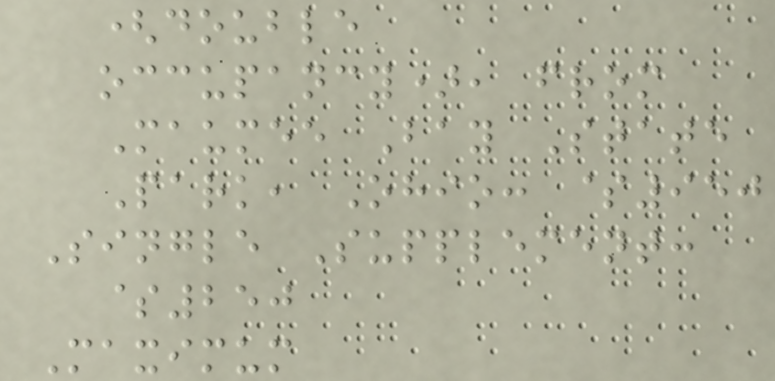(double
occupancy), from
Maumee Bay State
Park, Ohio: $950
Single Supplement:
$250
Maximum
